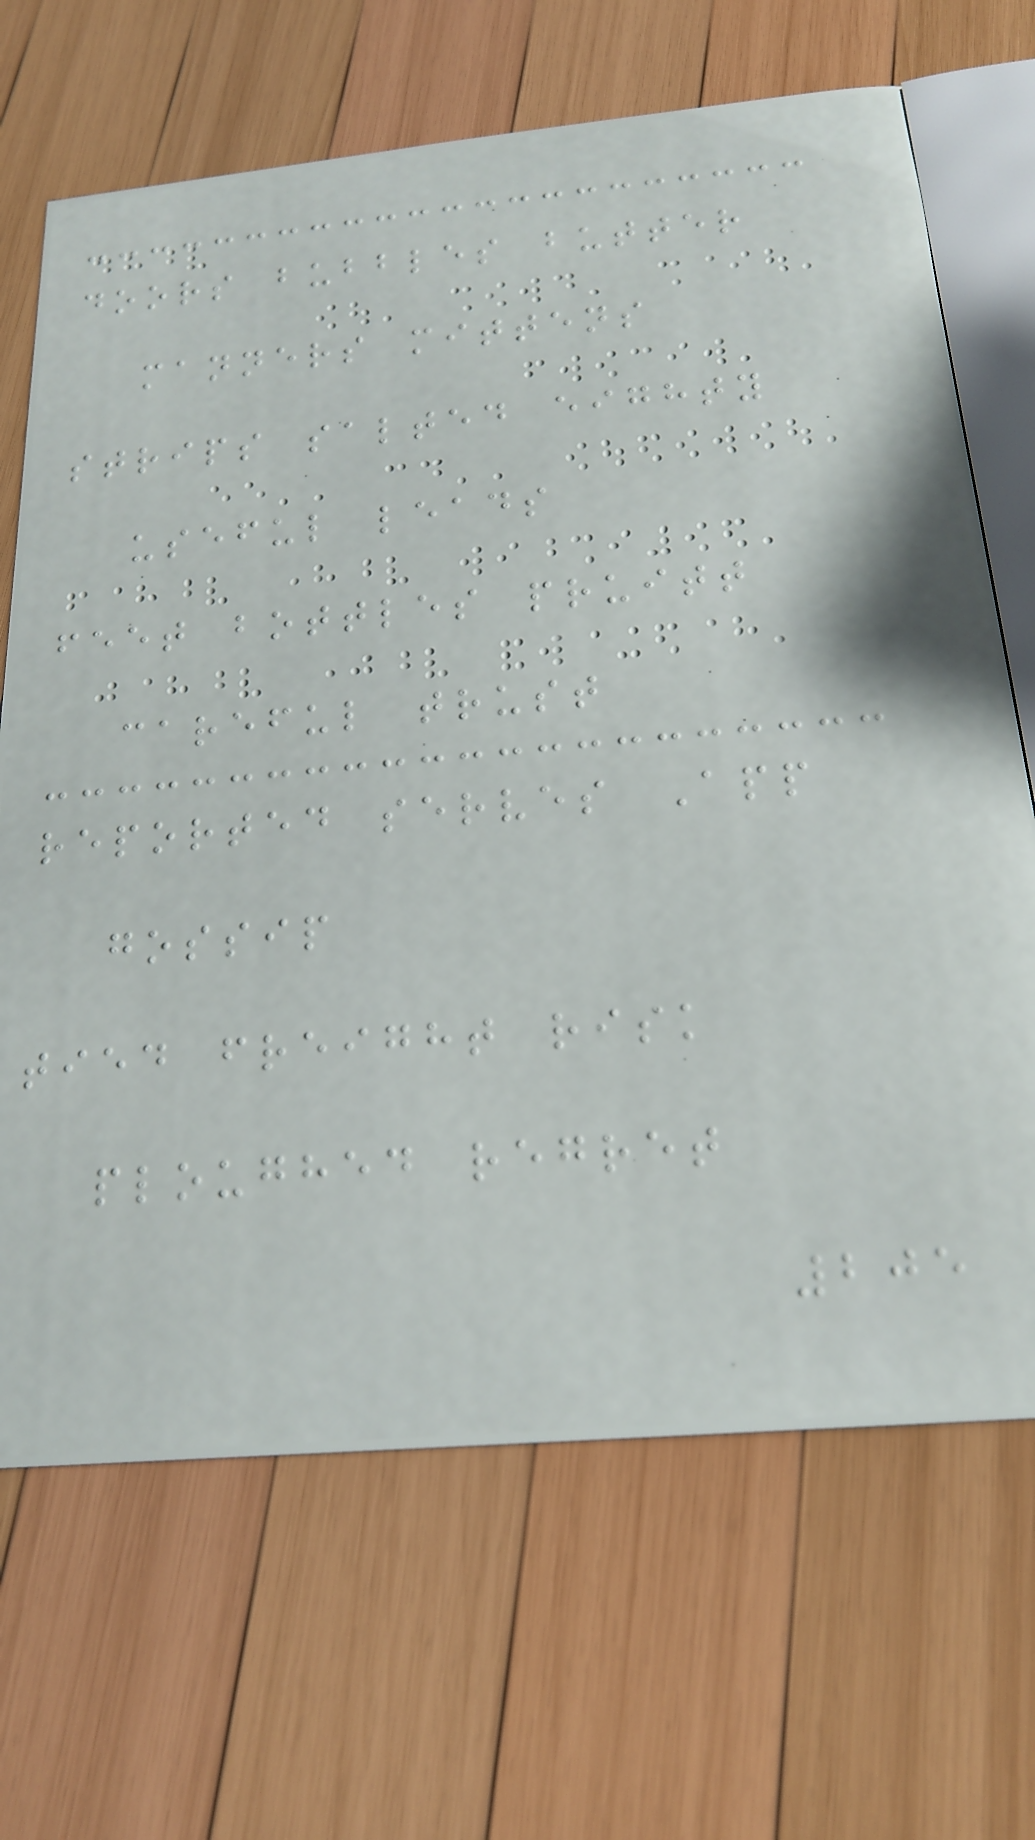doors bubbles butter
manners mittens
strips salted eighty
useful leads
feet bottles pruitt
careful trust
reported serves App
gossip
tied freight risk
ploughed regret
205
